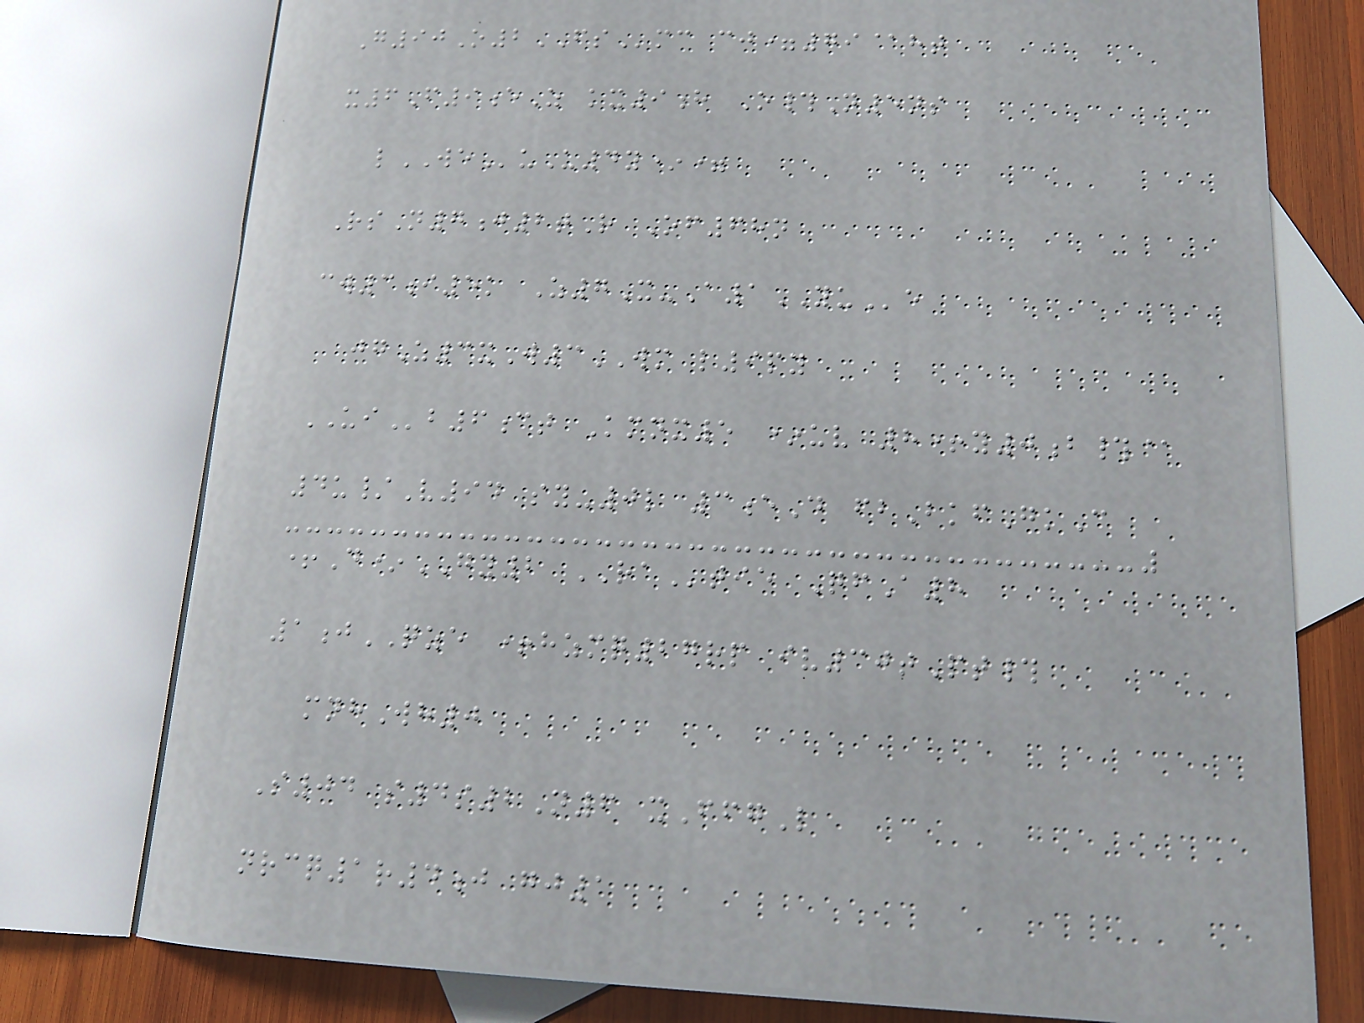G90O2FSmc cj=79@ht
x6F9eZ kx9h O#N5ns
lWEuU4y*=
RsN7j2tR Of68n
cw3i5k Z7X-A1YUe
jgZ3xW3WM l9py
UIb6ct Kmnx5 *uv 8+y0b#@
4u/V94 sy-0l 3eD fbBkfGkC
+D*GY2 RAtie QfA8
1jQZE +hzmq27rp iv30tPt#
mnhWh0
S04 s4s2N6 xFfgL
nrcq1r4j gj1
